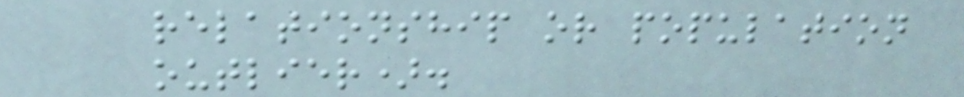relationship or population
outlier).
